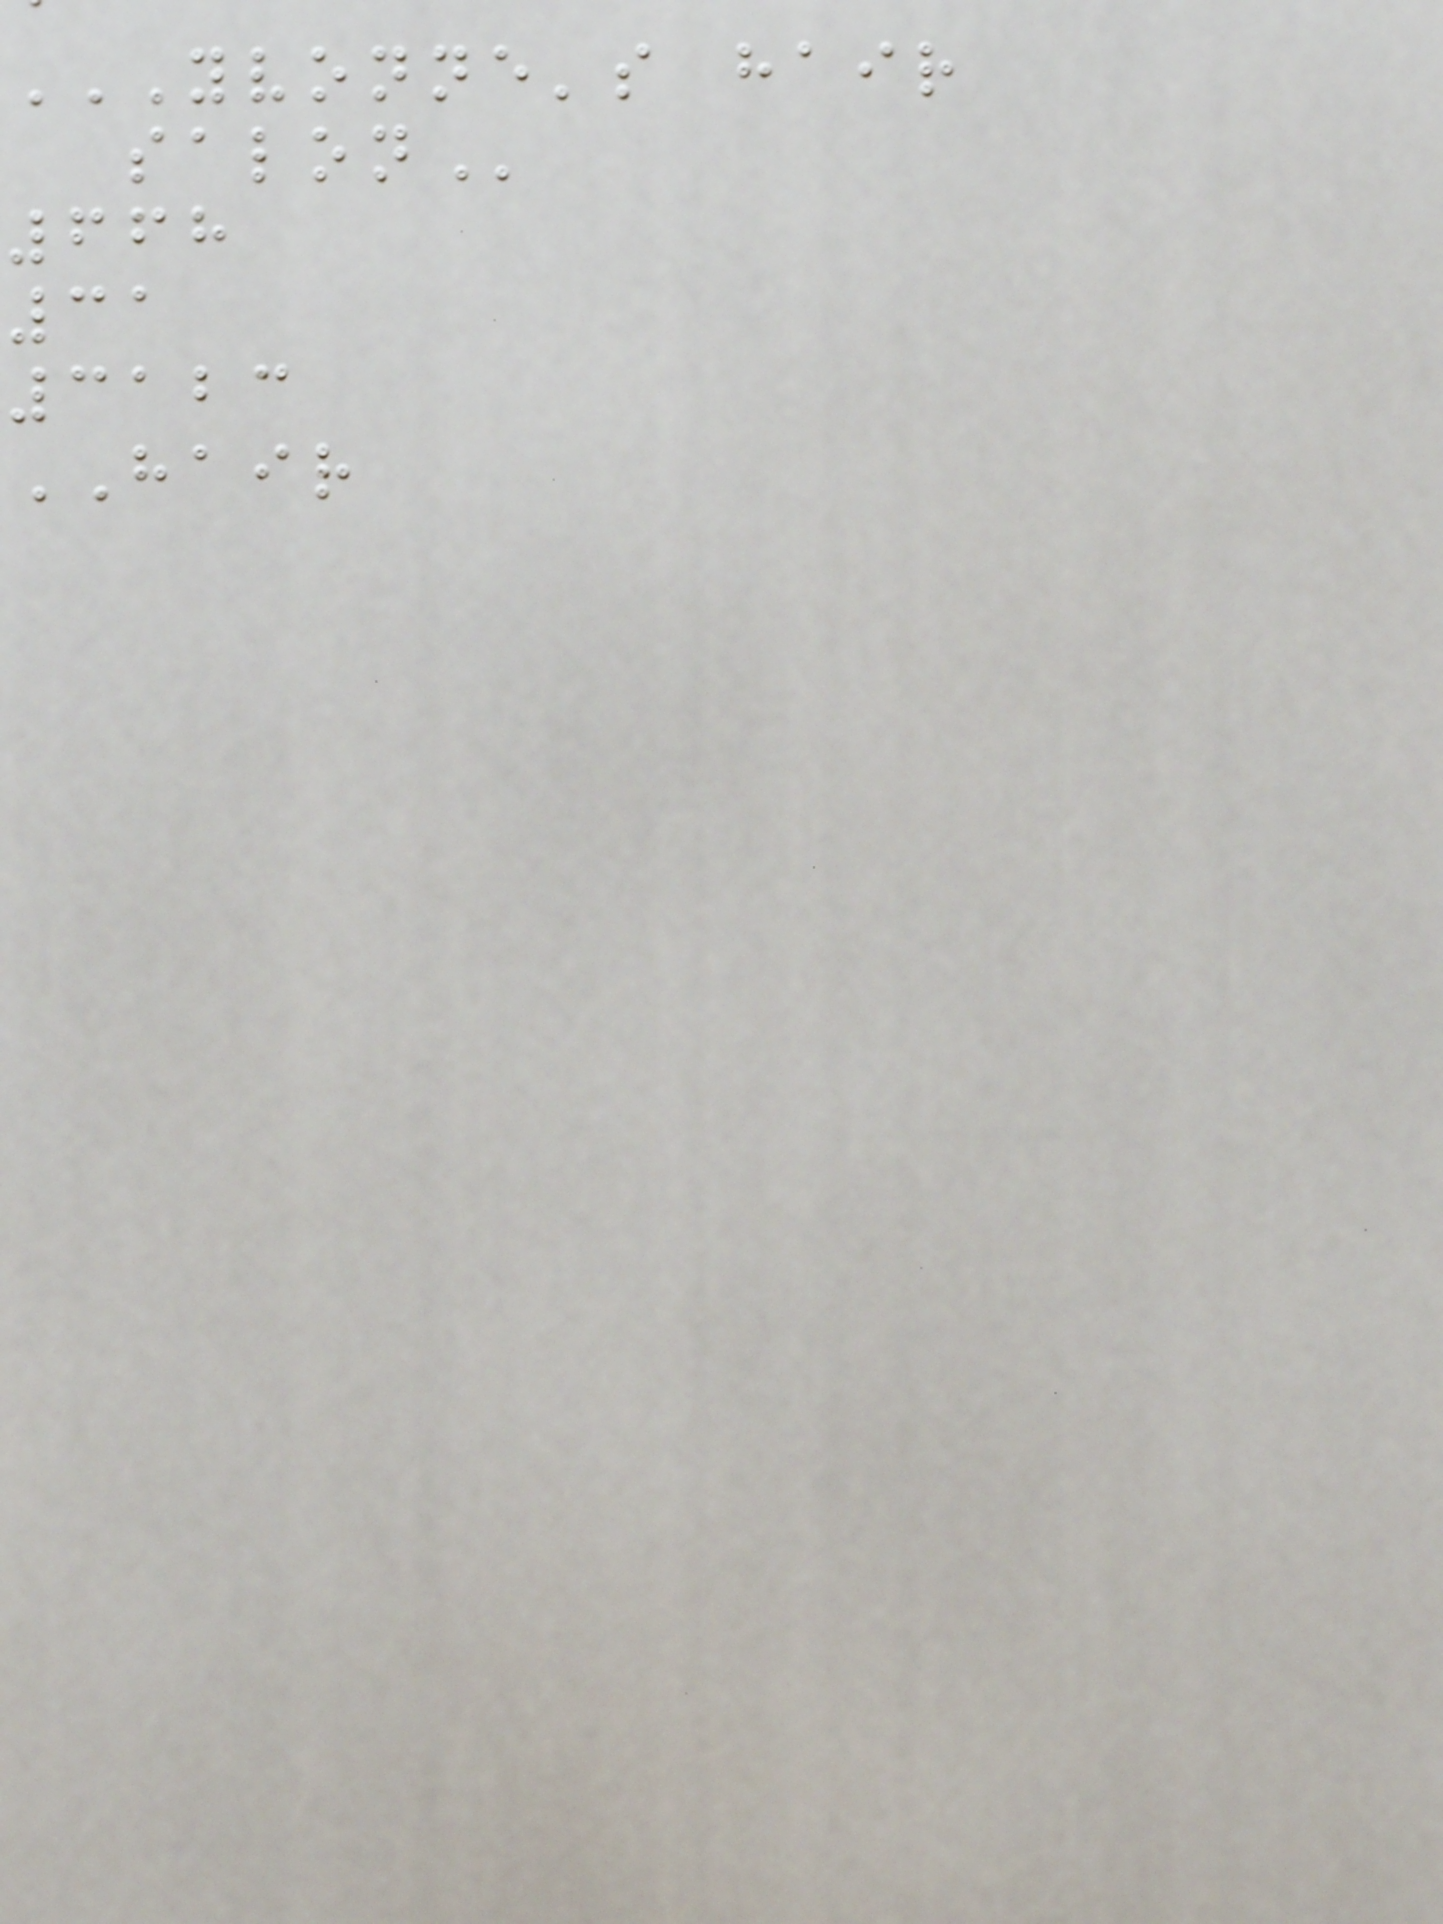YVONNE'S HAIR
668
31
3123
HAIR
